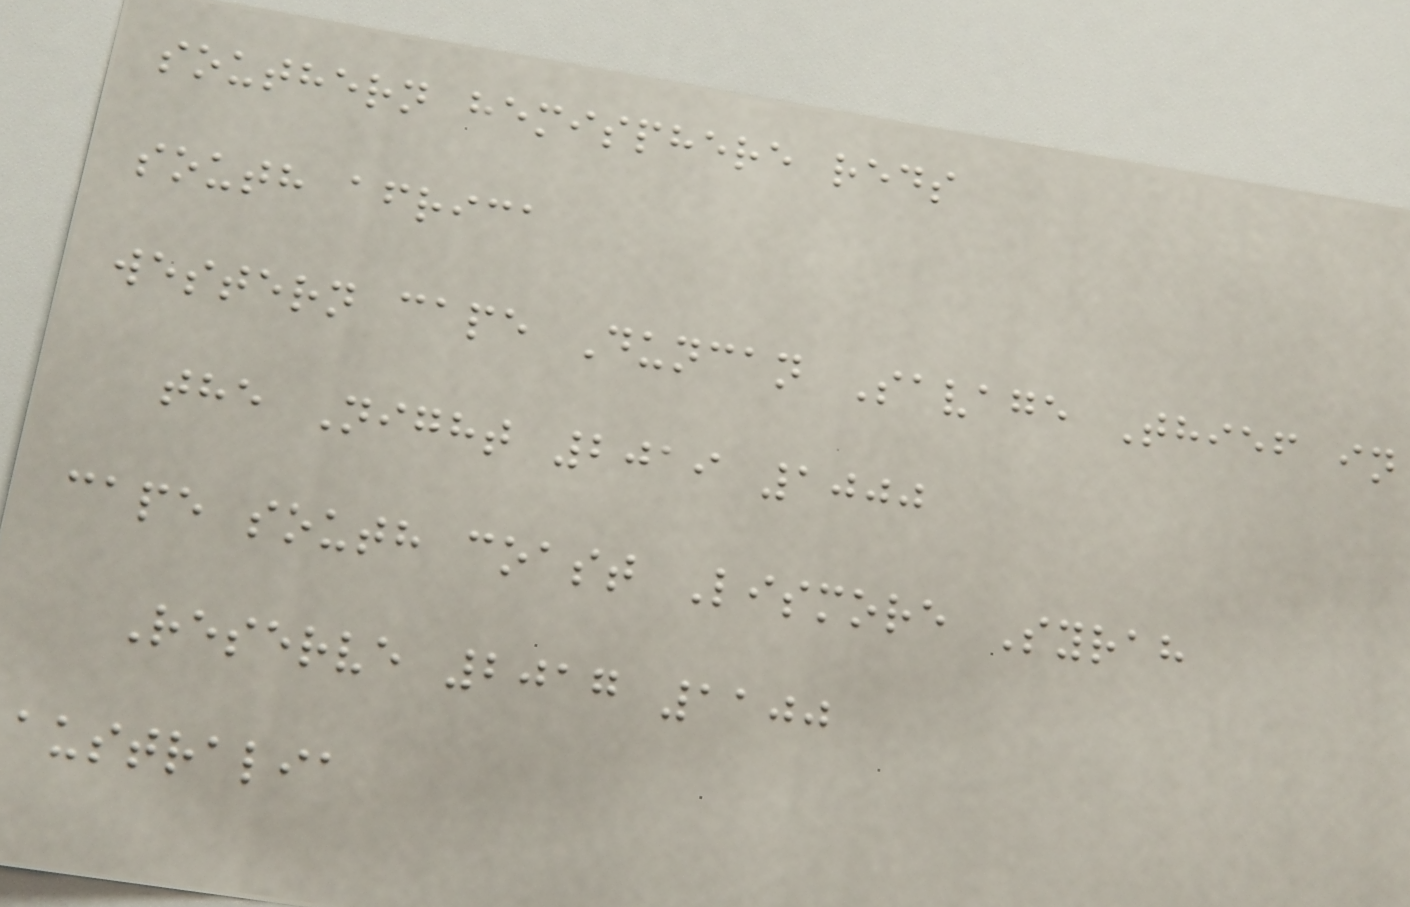southern hemisphere reds
south africa
western cape Duncan Savage Thief in
the Night 2019 1000
cape south coast Lismore Syrah
Reserve 2017 1100
australia
